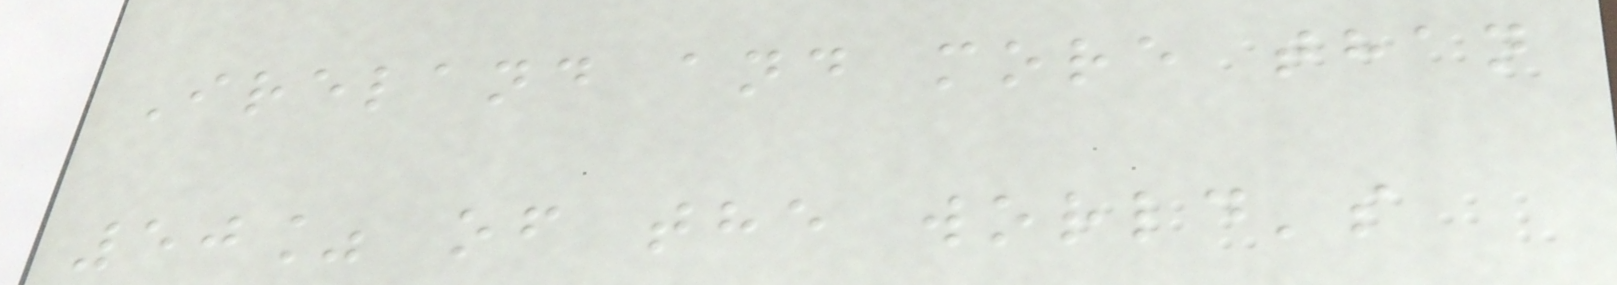Ireland and more than
50% of the world's
